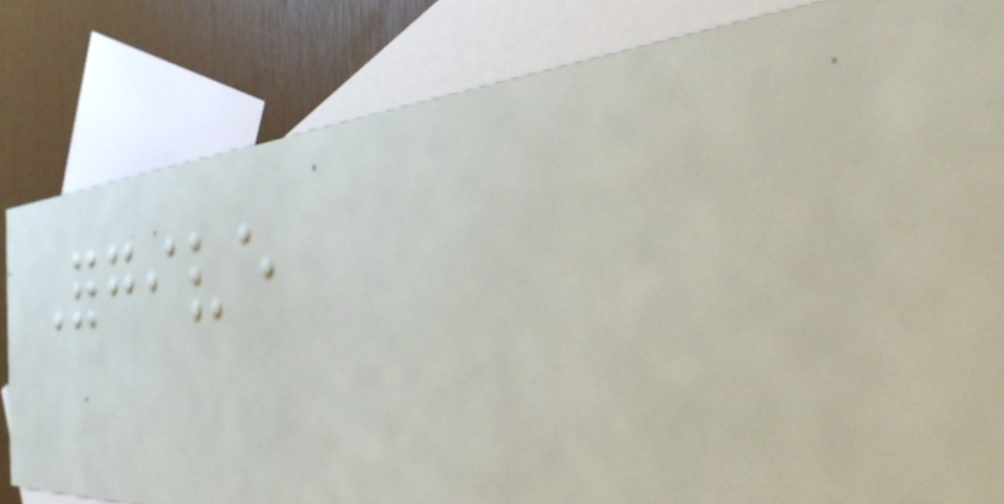Forgive
